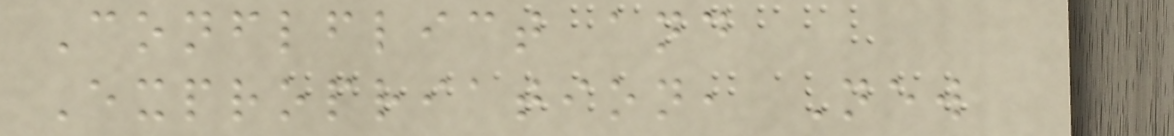Conflflict and
Expropriation, New
